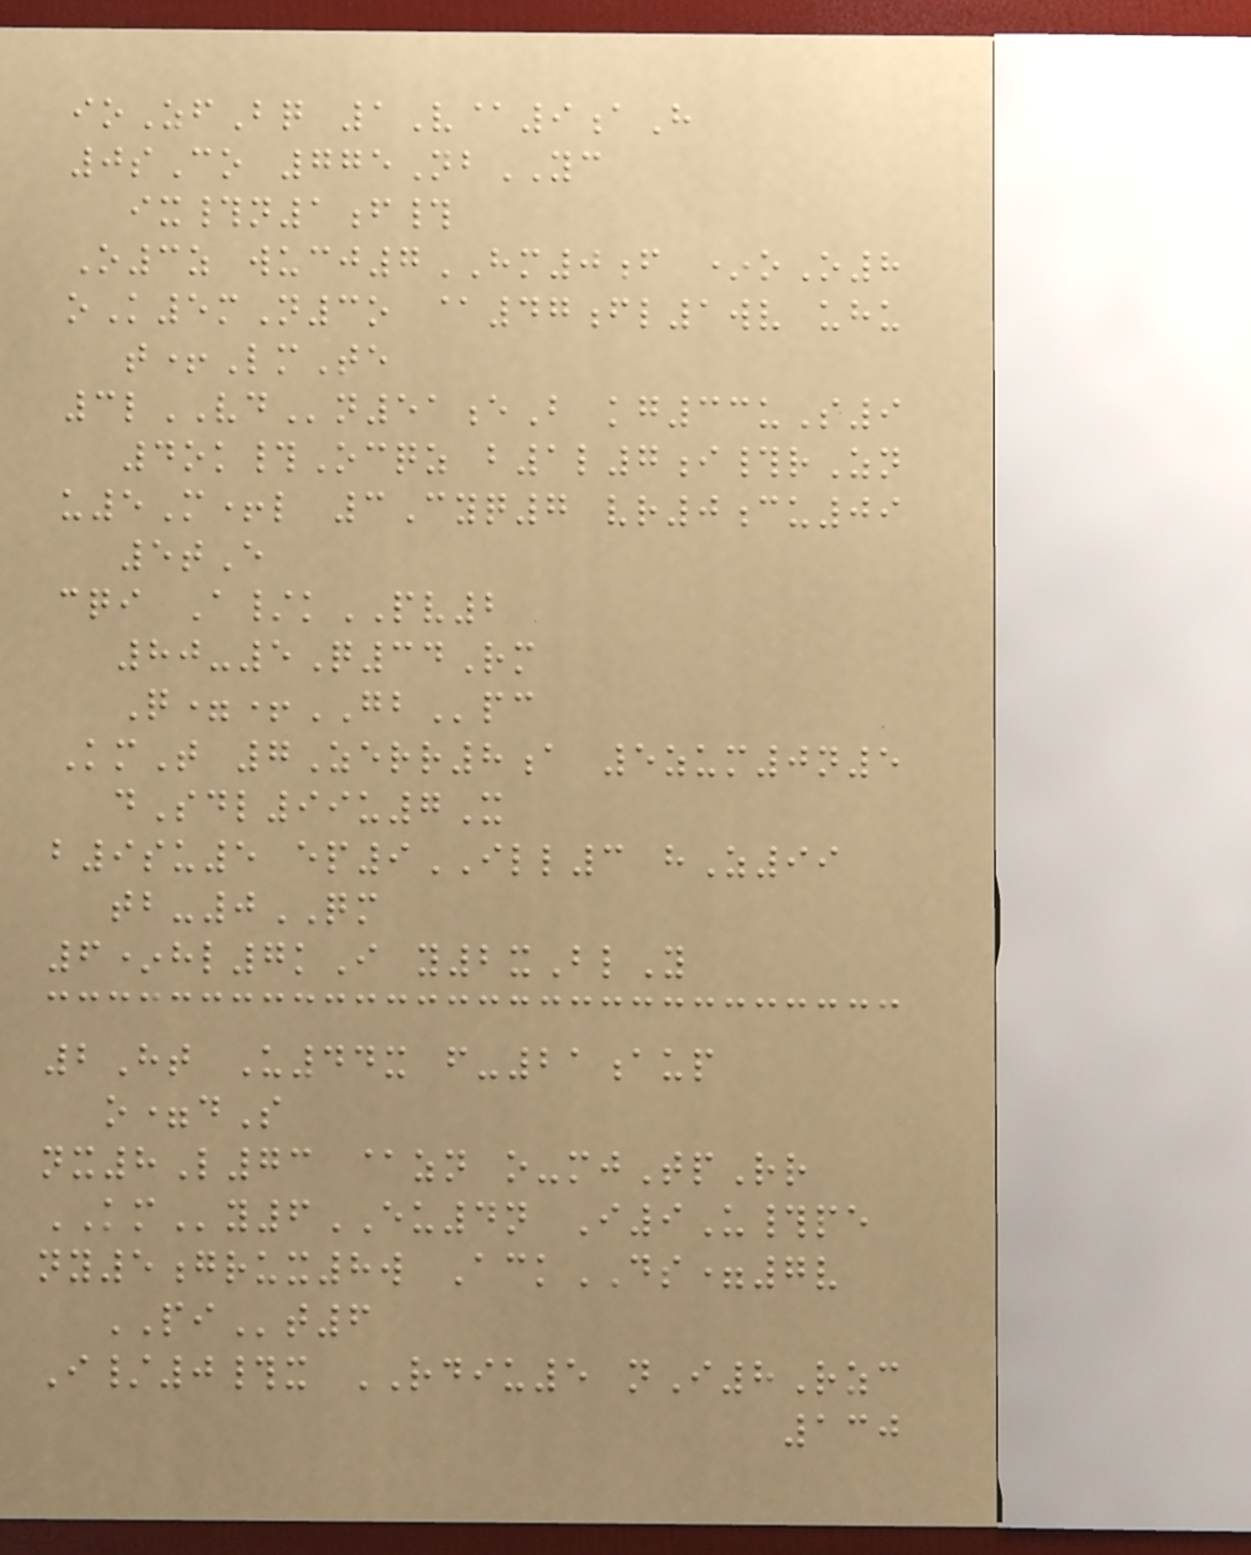ioZfBq 1V@9aH
0sCo 775NbYC
ix#n1f#
O3z wucj7HM0f *oO8
oK5mN3o @47fl1wv uhu
t+LmTe
3lVDn51eB kg33uS9
4ok#Ocqz b1l7i#rZn
u5M+l 3Cyq7 vr0cu09
5tE
cqi A/kPV2
80-5Q34Rm
Q=+GBpc
KmT 7Zerr8a 5zum0n5
dSdl99u7X
b9su5 ep9ILL3 hZ99
tb-0QM
6*hl7kI y2xBlY
2Ht U44x f-21aup
o=dS
nx8L73 @zn o-mjTpRr
KMy6EU4n I9U#pe
ny5grux8w AckDS=7v
PIt6
I/0#x RDIU5 nI8Rzc
130
